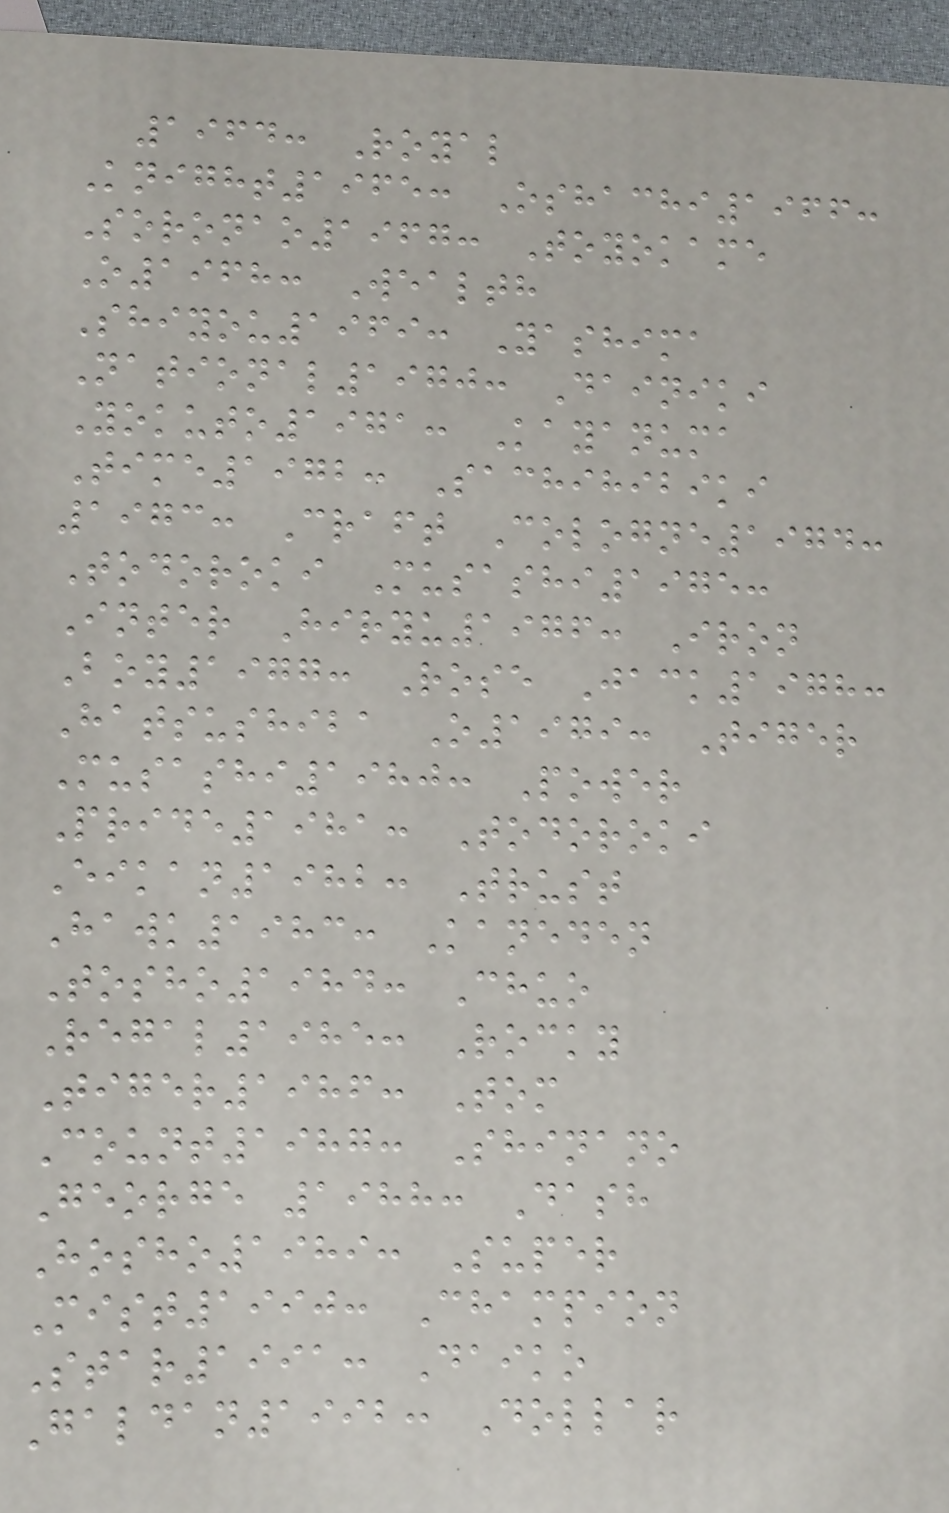1964: Royal
Knight1965: Oshachi1966:
Soronao1967: Toyokame
O1968: Wealth
Shiyou1969: Yashima
National1970: Dainiki
Yokuto1971: Kayanuma
Time1972: Sachihibiki
1973: Craft Cologne1974:
Todoroki Musashi1975:
Inter Hiryu1976: Iron
Boy1977: Rose Jack1978:
Hatsushiba O1979: Tiger
Musashi1980: Power
Pride1981: Todoroki
Eikan1982: Trust
Hawk1983: Kaneden
Tosho1984: Chuo
Regal1985: Rocky
Tiger1986: Tom
Count1987: Shinano
George 1988: Dash
Hosho1989: Super
Mist1990: Champion
Star1991: Daiko
Galdan1992: Dollar
